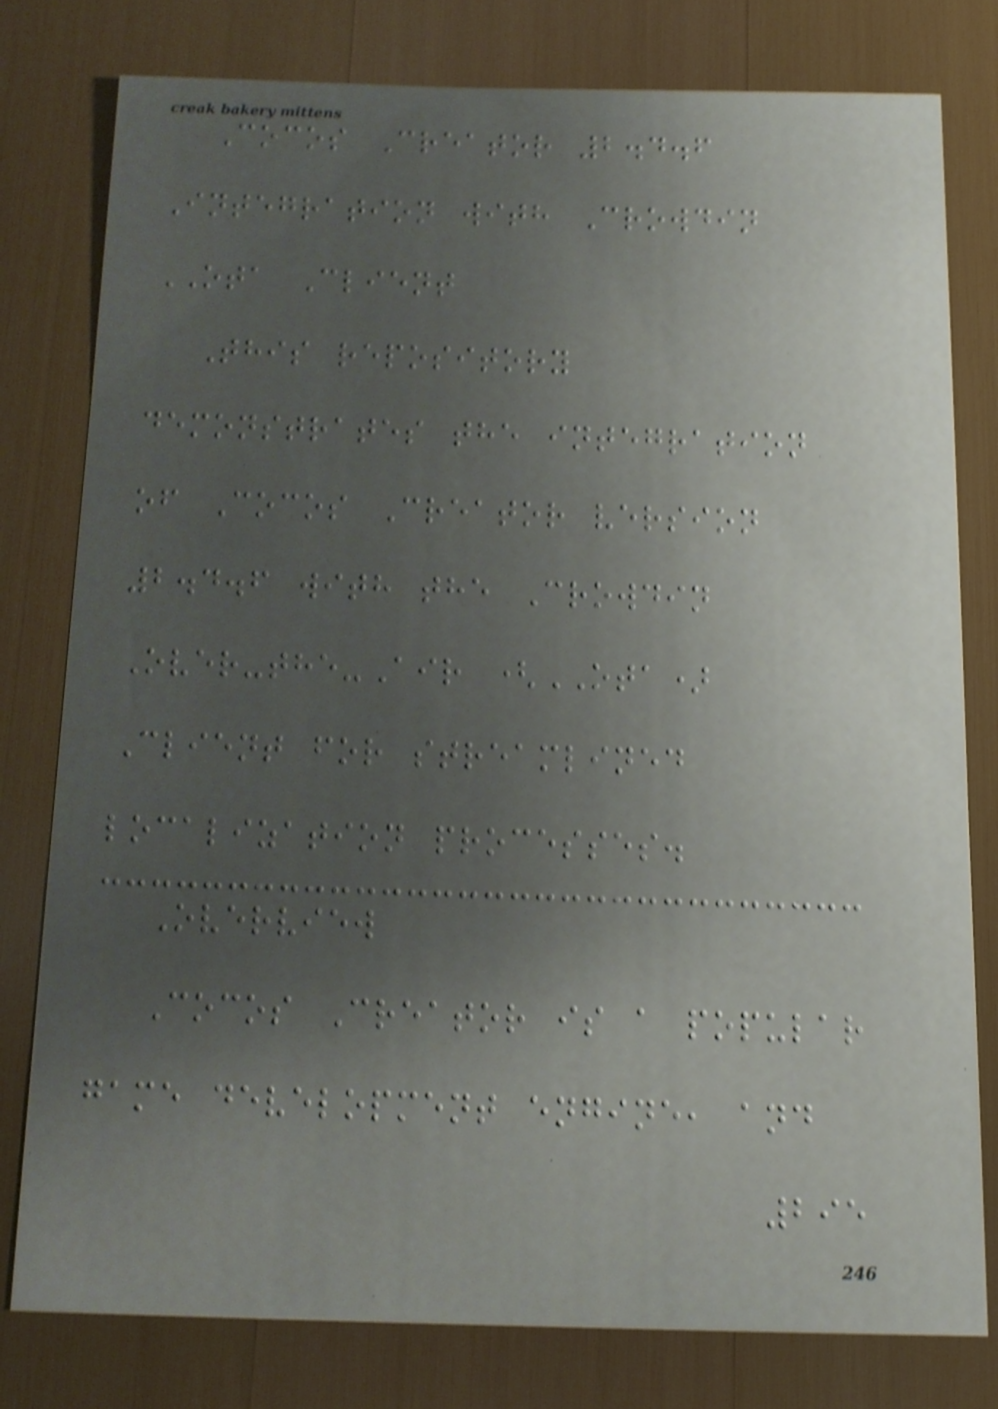Cocos Creator 2.4.6
Integration with Crowdin
OTA Client
This repository
demonstrates the integration
of Cocos Creator version
2.4.6 with the Crowdin
Over-the-Air (OTA)
Client for streamlined
localization processes.
Overview
Cocos Creator is a popular
game development engine, and
295
